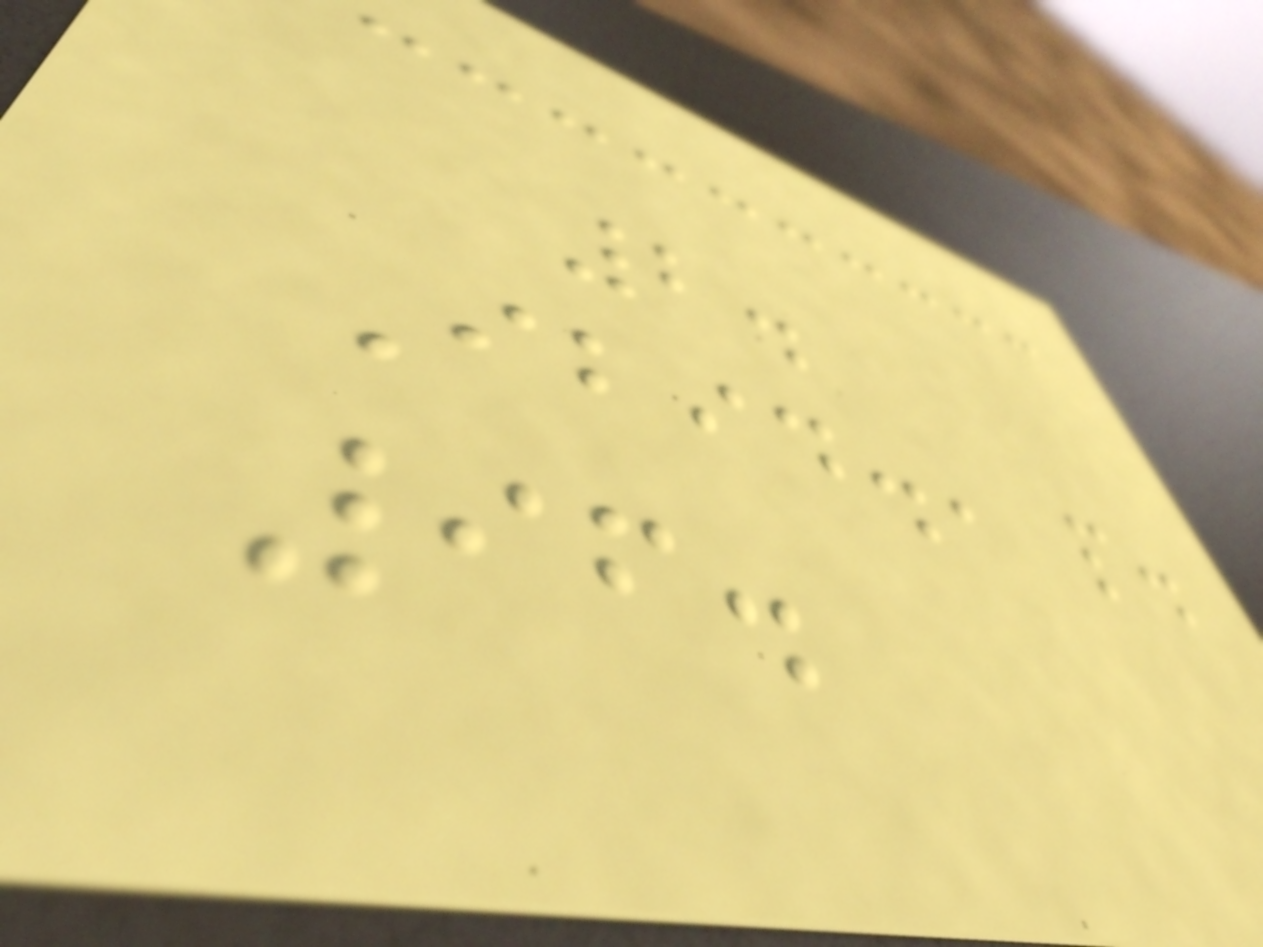2.
Ibid., p.
96.
